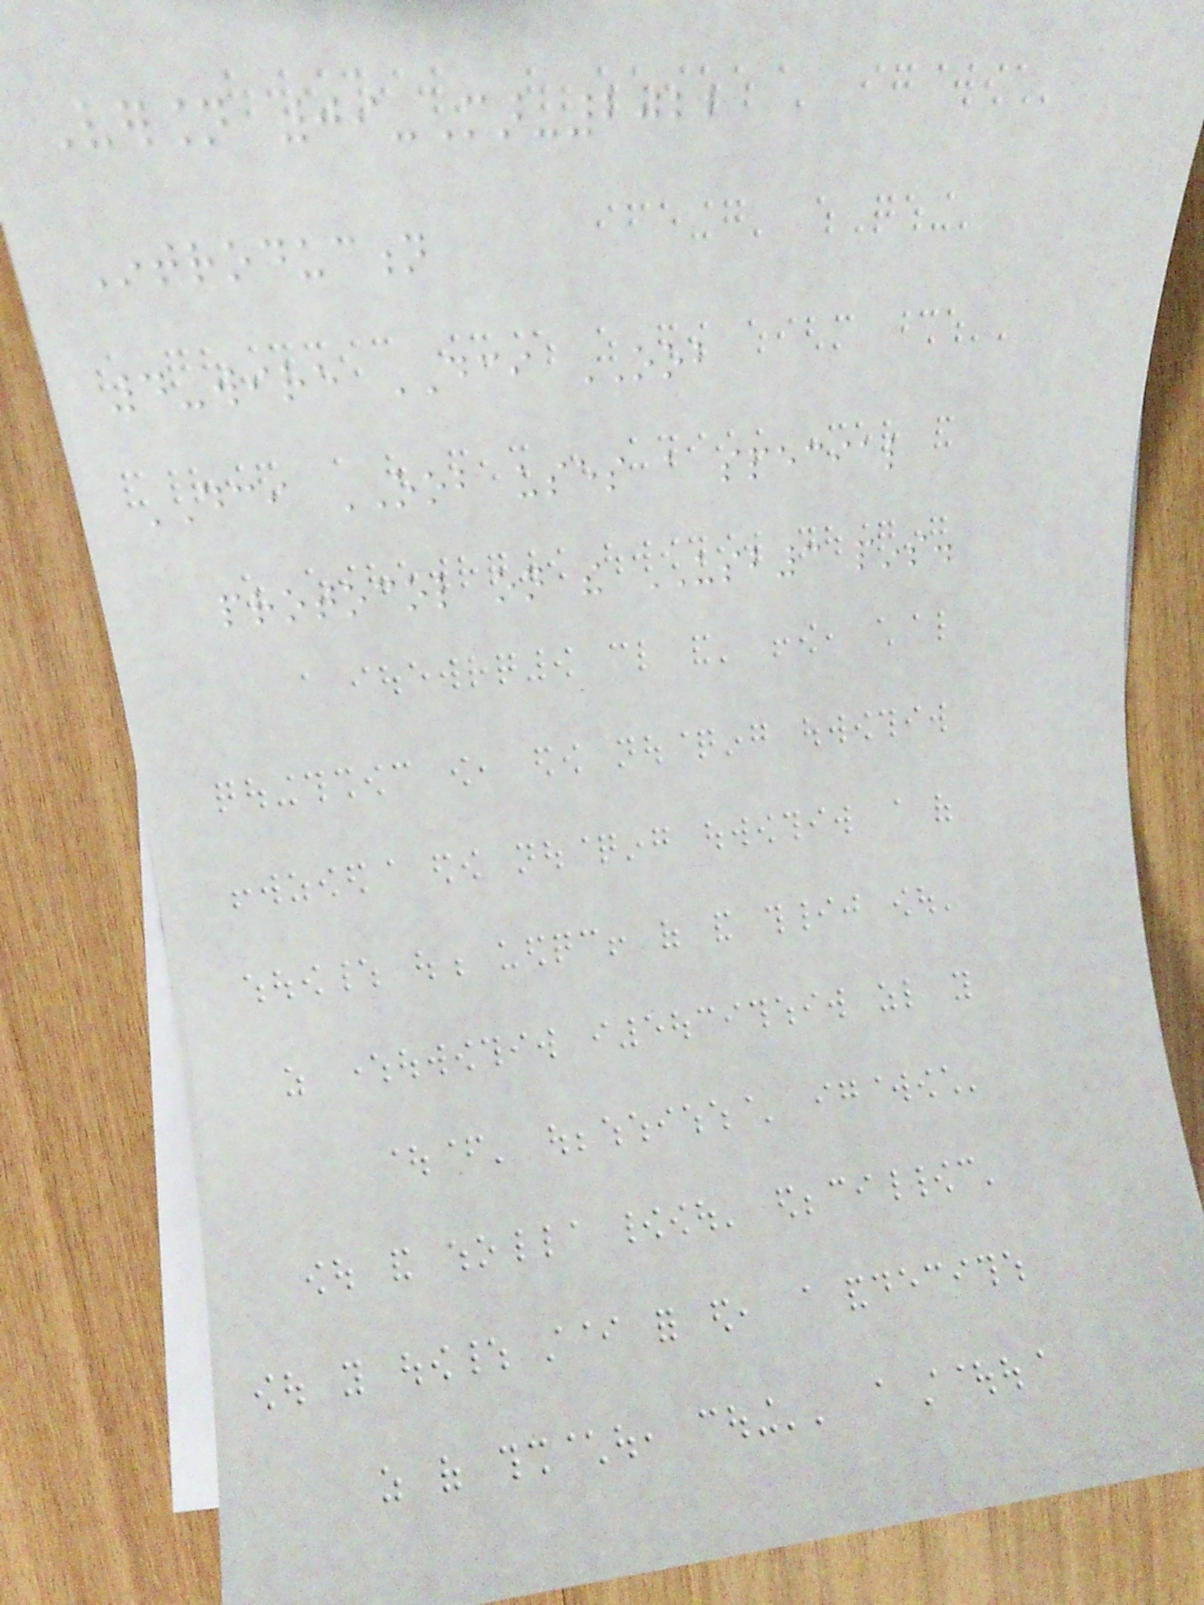Version 09-Mar-2022
Introduction
4-wire DCI OOB
DCI OOB uses a special
protocol on the USB3 pins.
